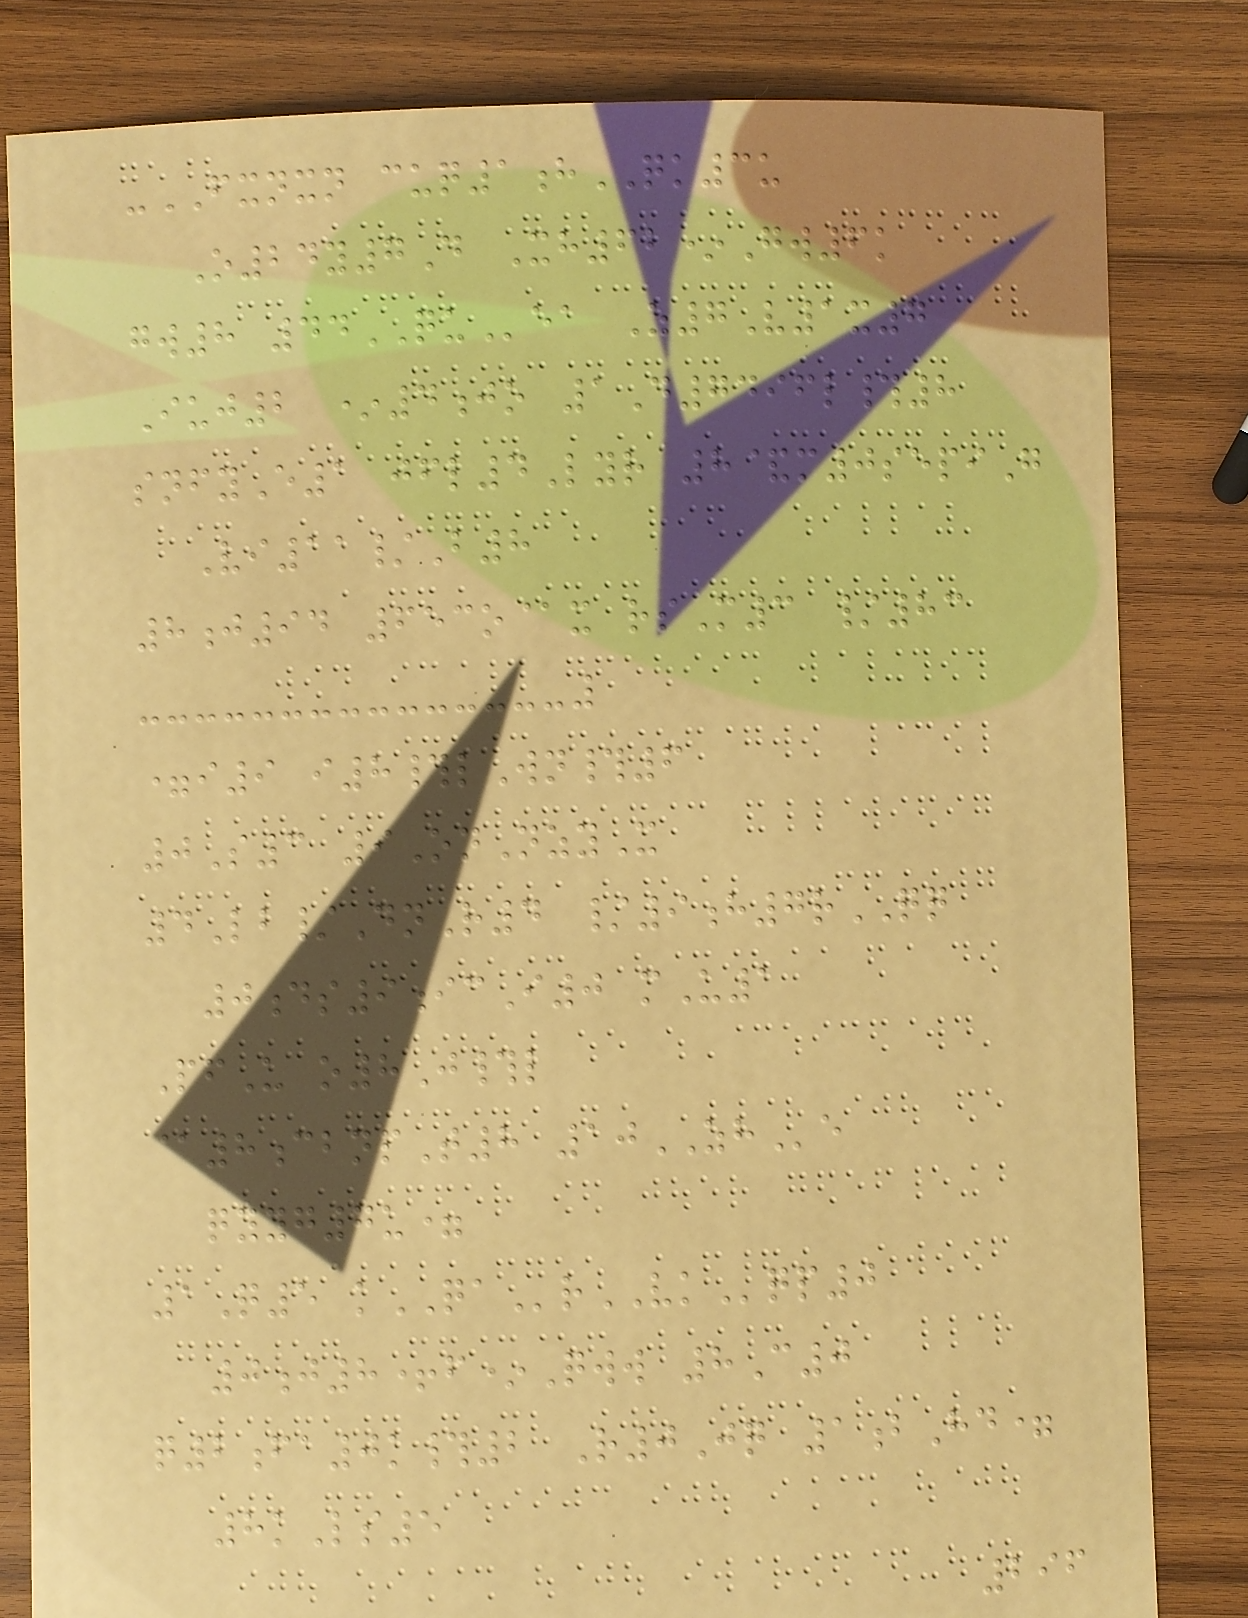-FXNXN cuq1hQK3u
O24y7D Xh62*Gw6k
gw8 44QUea Z7V1x7
Iuj2 *4jo 1D7496l#8
snfyE1 jfl4Lyr 8&m0sepiG
Vi11/B8
8j94 653o@x rsM3 /83
=i9 i8#lWn#6
0S3 9OnNzyX
4Lb/DnR4 /9h7rQQ
0ds9icI0 mU1
PfU o8J#l
@8cbnpT8 10ZHe
qyyg7u=
1Q5 kQArVKqp0
0j8+f*Qww 8C0
q2fa0k#2 R0Jq 1bHd=
8kLs5
296
